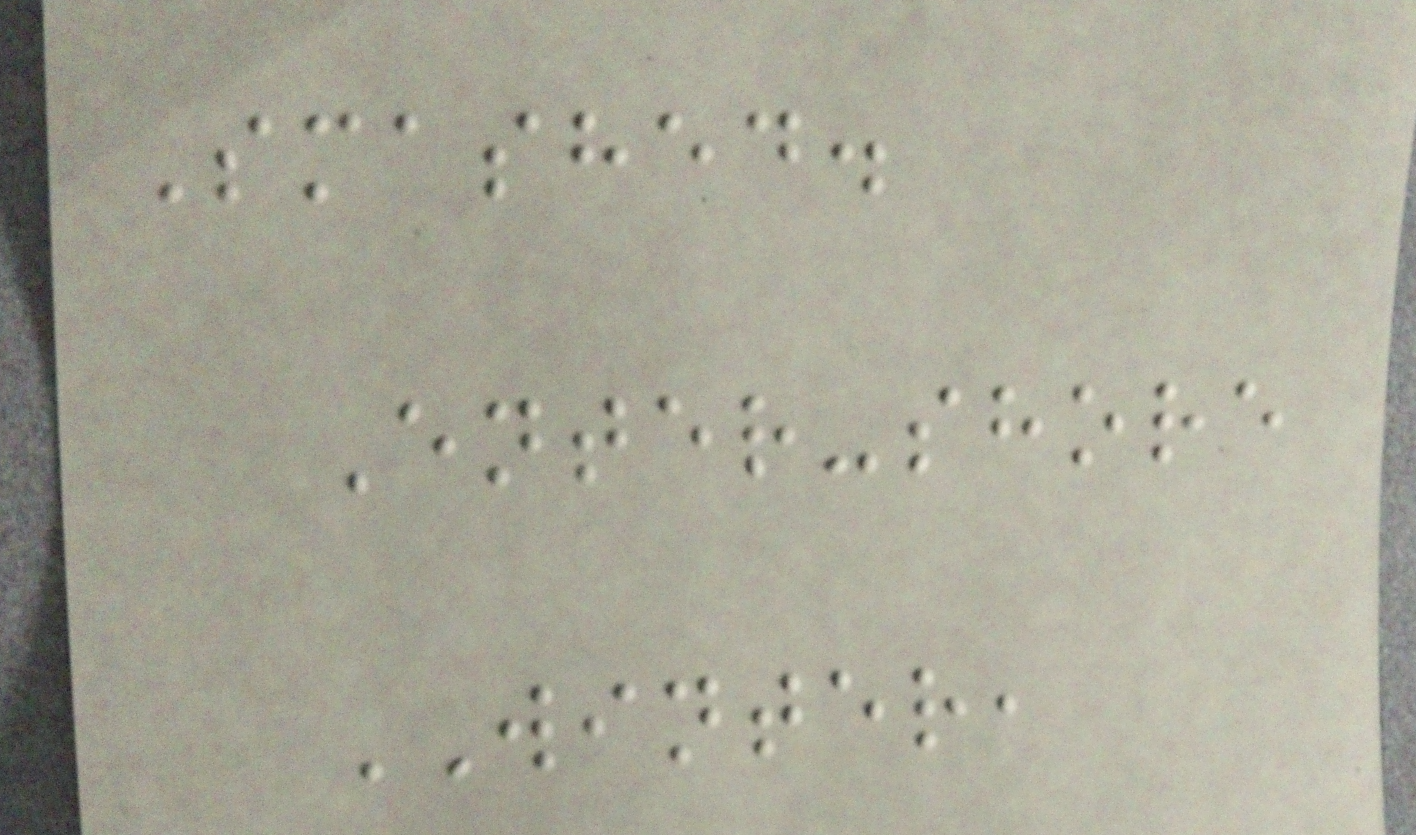Smashed.
Enter-shore
WINTER,
